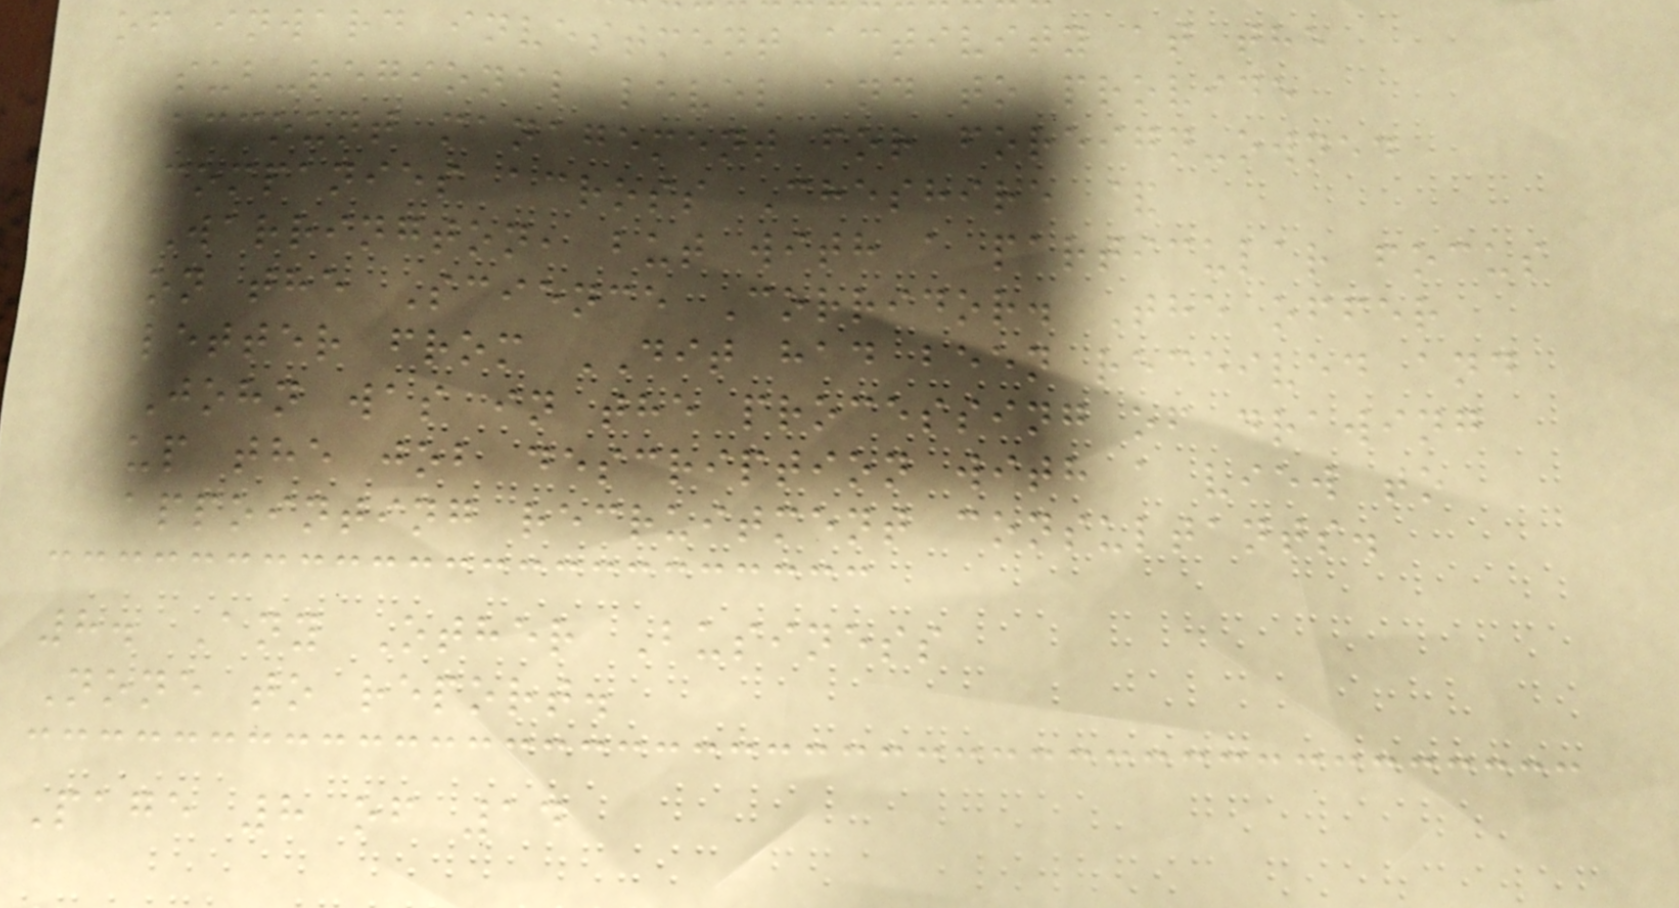of inward investment activity at the
sub-regional level and to provide
account management for foreign-owned
companies across Cheshire &
Warrington, but with a particular focus
on the Science Corridor. The offer
letter from DIT had been received and
John was in the processing of drawing
up the job description with a view to
appointing recruitment consultants.
8. Any Other Business
None to report.
Page 8 of 14
